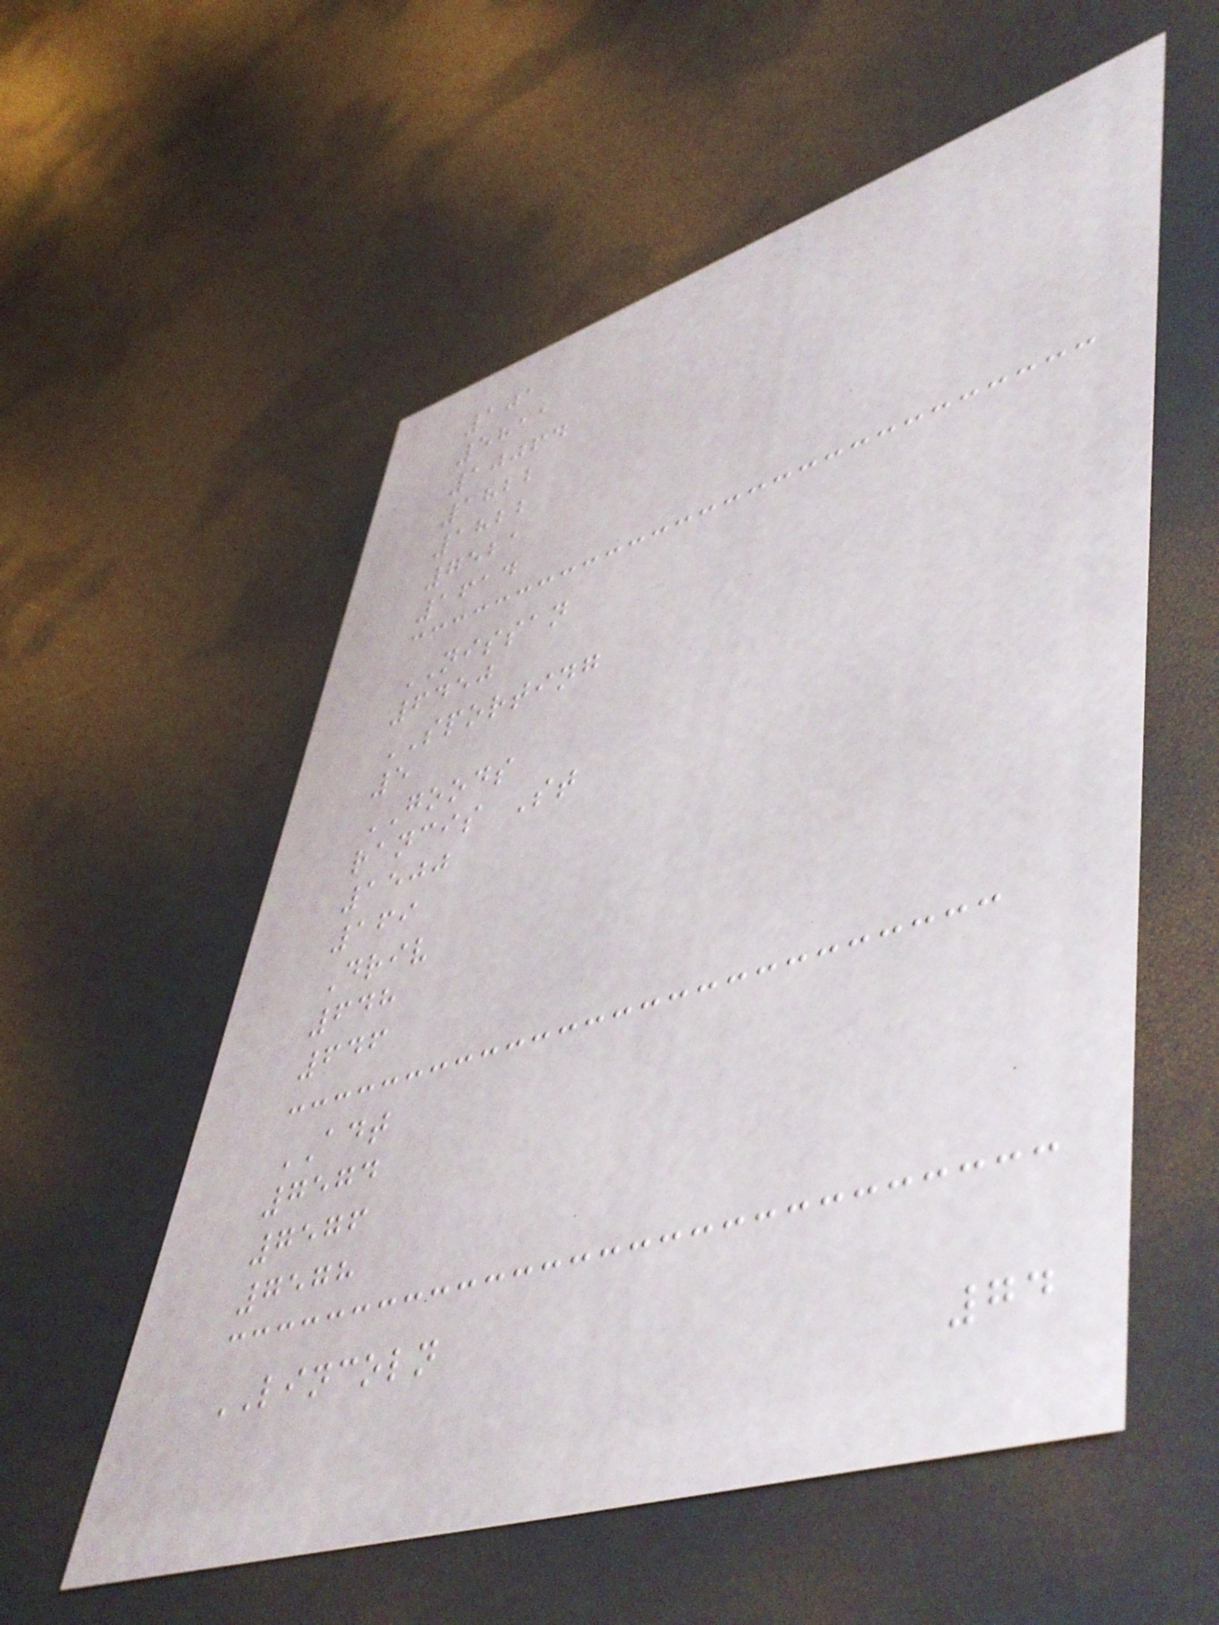101
5811
10064
1822
1822
7521
1614
NISSAN
6450
SPORTING
5
GOODS
rancis St
1500
169
Driv
648
646
ADT
7574
7576
7578
LINCOLN
74
